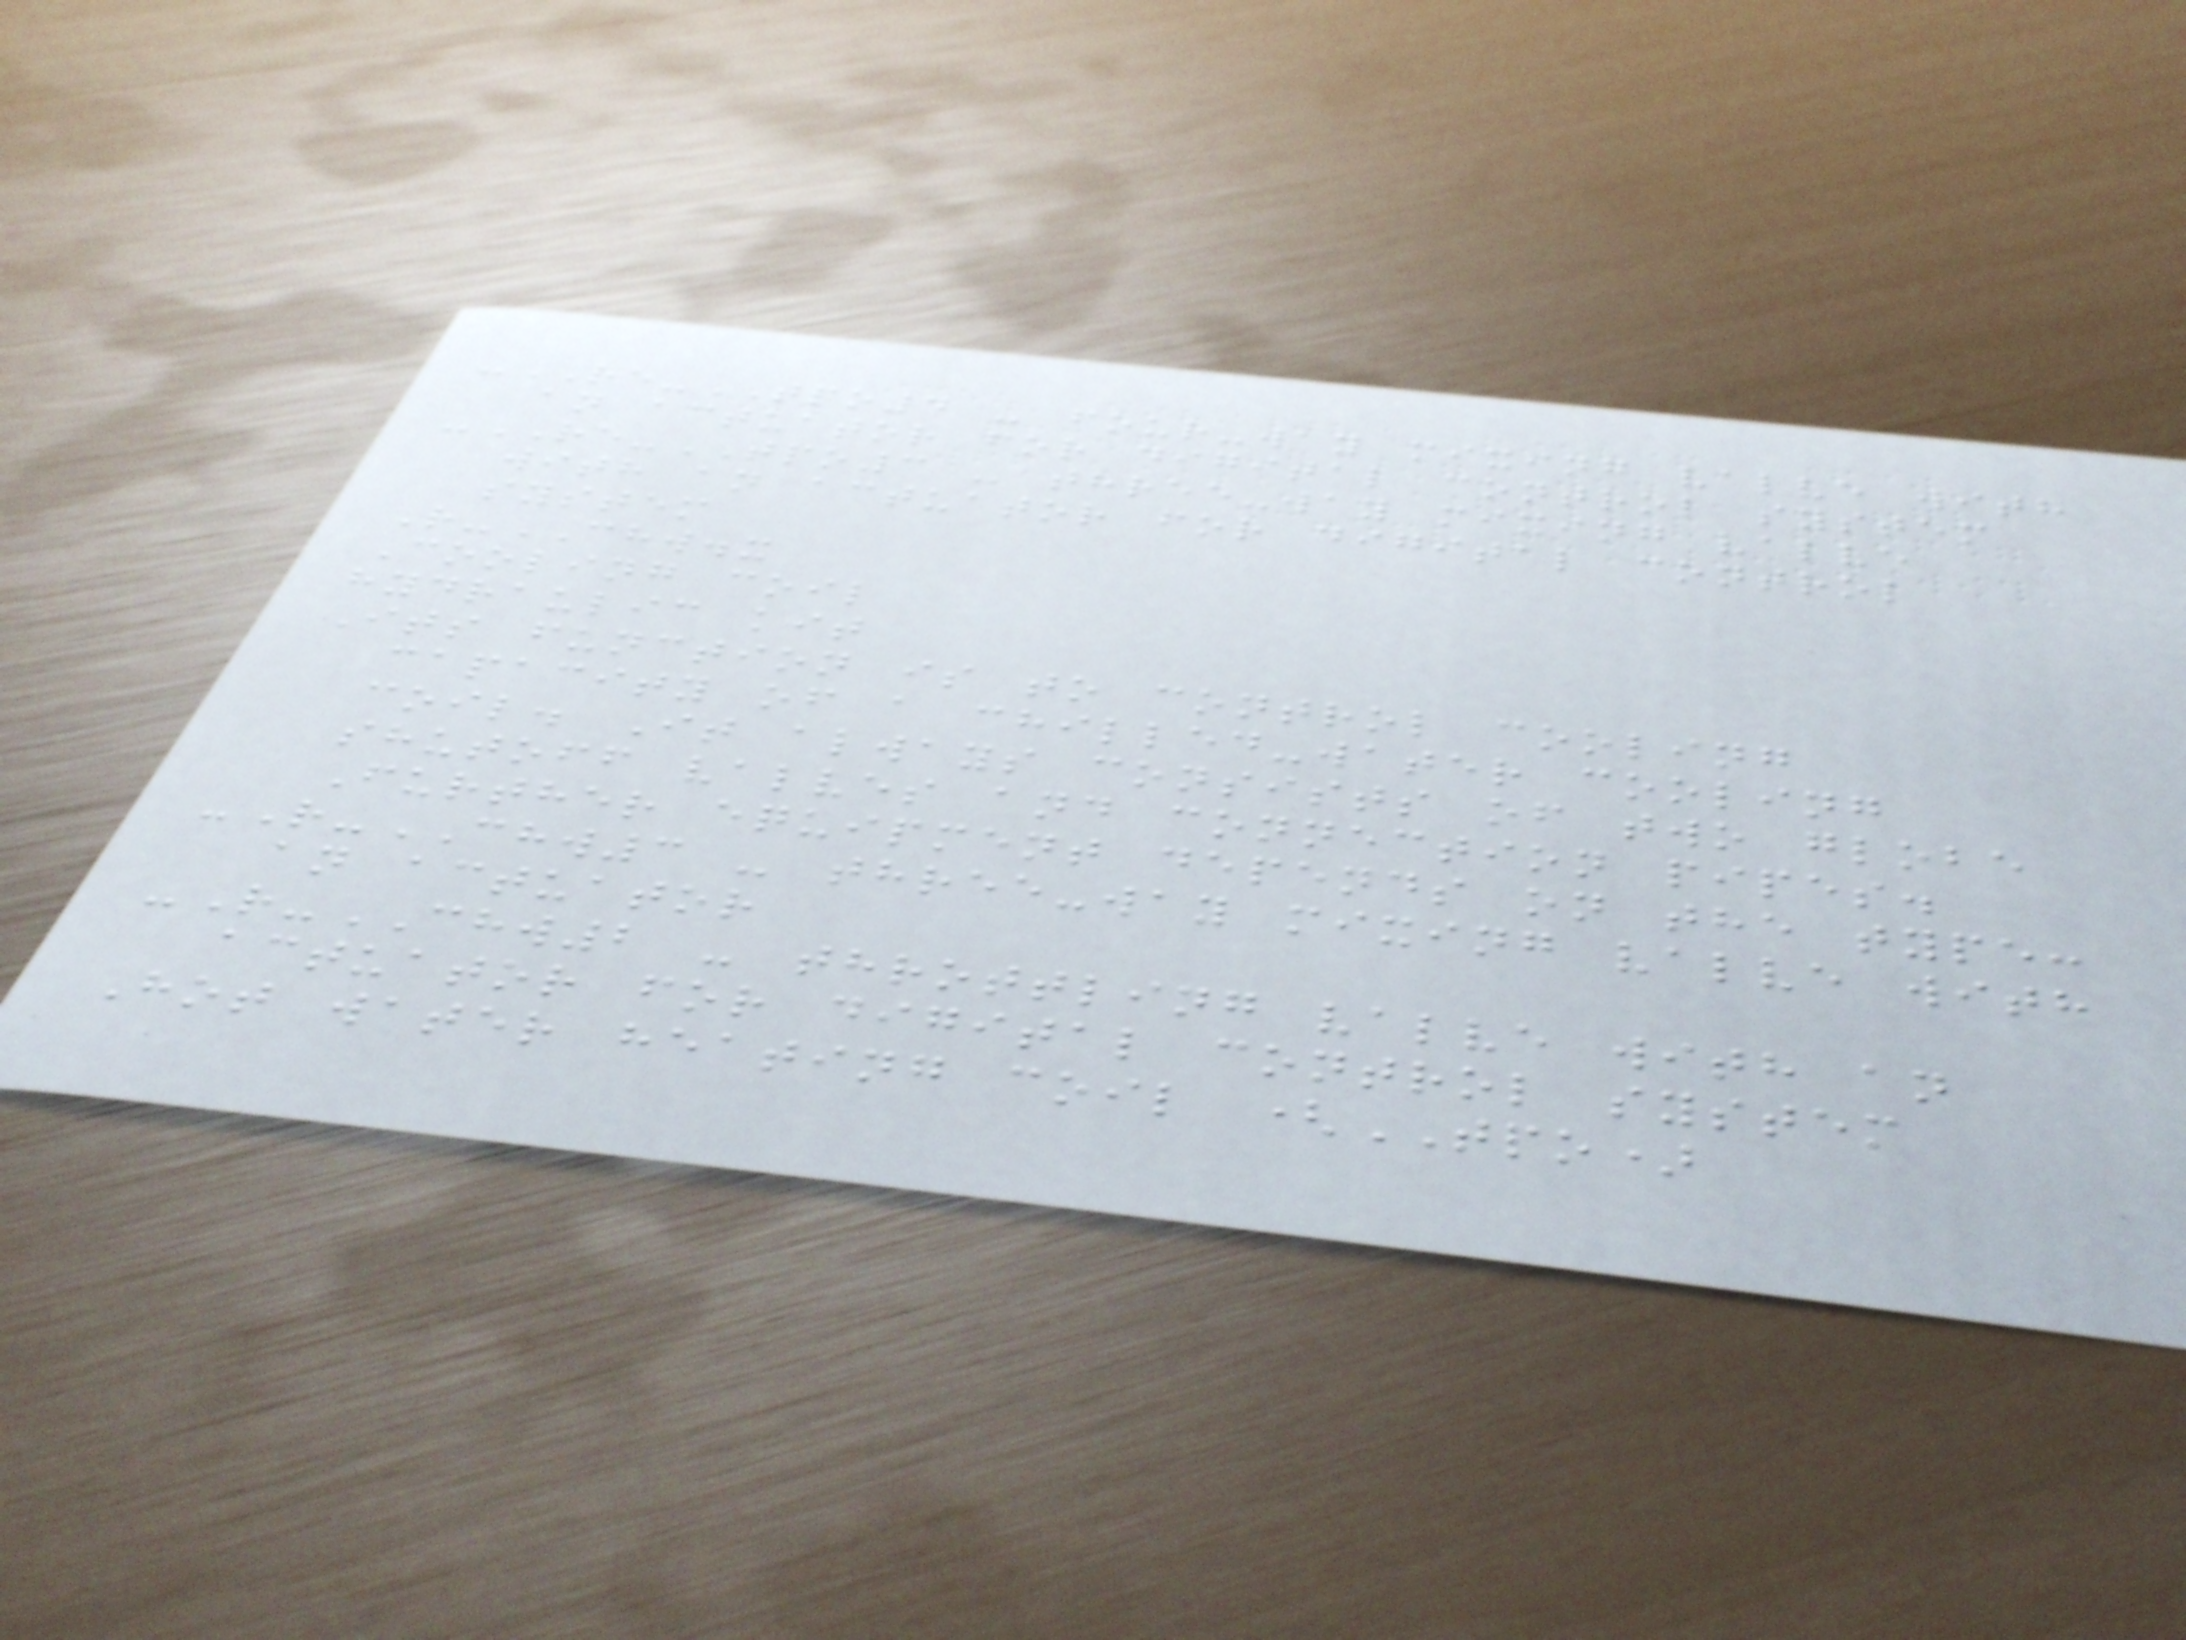-RE-TPO4 - four-way mixing valve with
an actuator for digital control system
-RE-TPO3 - three-way mixing valve
with an actuator for digital control
system
R-CHW.x
Cooling coil
hydraulic kit
Its function is to control cooling
capacity of a chilled-water cooling
coil. It always consists of two globe
shutoff valves and connection pipes.
Further equipment depends on the type:
-R-CHW3 - three-way mixing valve with
an actuator
-R-CHW2 - throttling valve with an
actuator for digital control system
Hot water heating coil (TPO)
